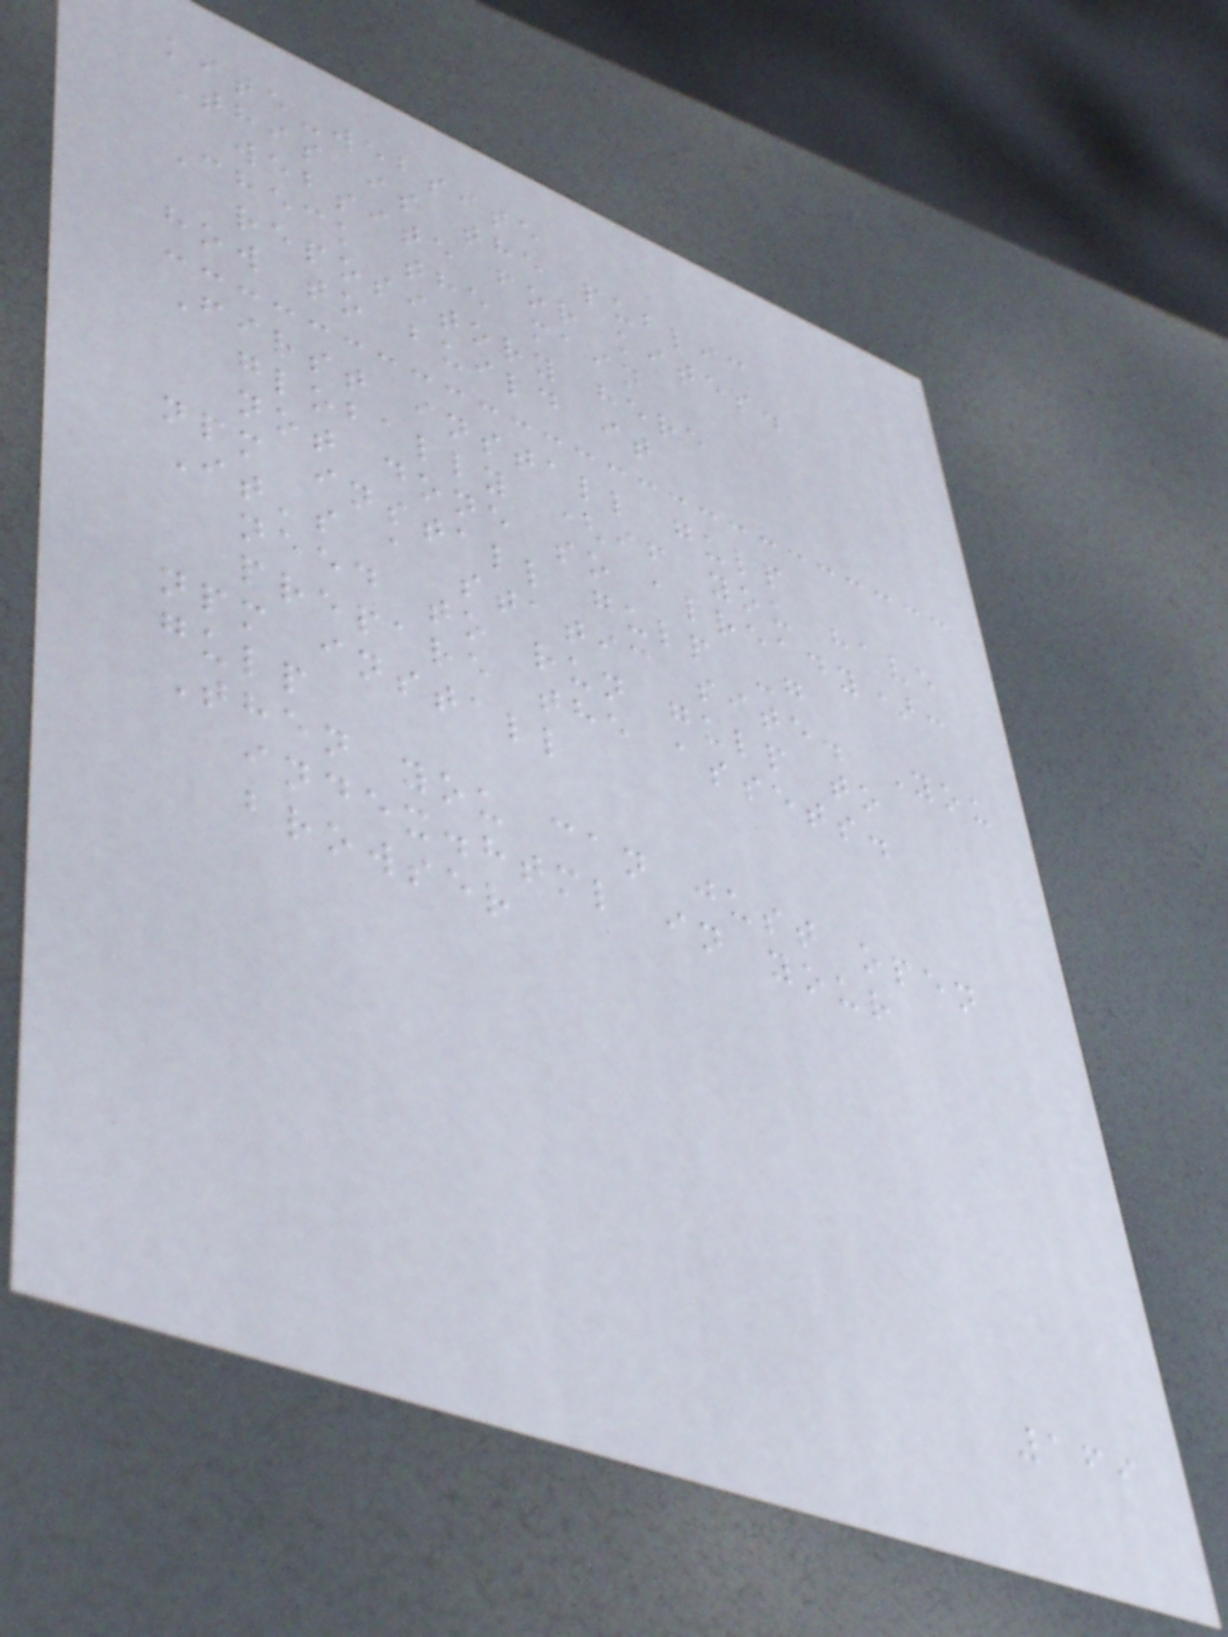kite-website
This is the public
website for kites.
Check the main
repository here
how to build it
First install gulp
globally (if you have
not done so already):
npm install gulp -g
It's a static site. You
need to run gulp to
prepare the assets.
npm install
gulp
Then you can just open
index.html in your
browser
169
